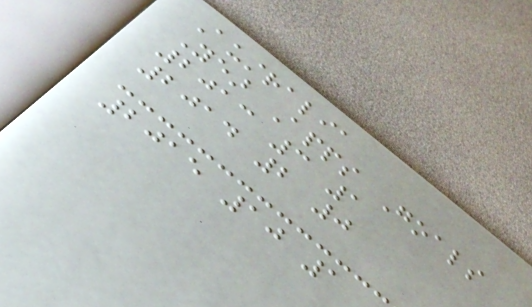Australia
Year Apps Goals
2013 3 1
2014 2 0
2015 10 1
